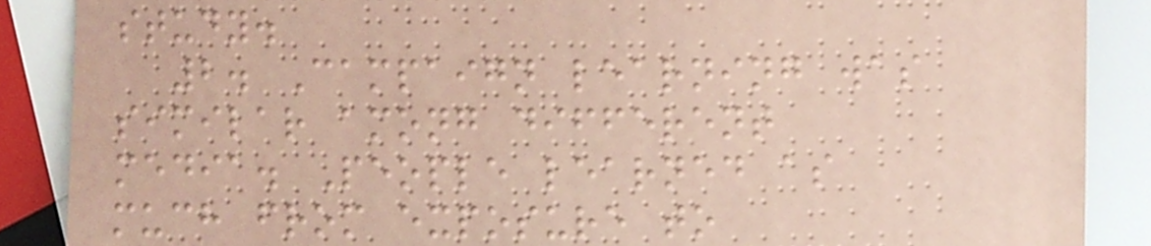study.
2. Campaign learning was
similar among different
media. People learned as
much from exposure to
